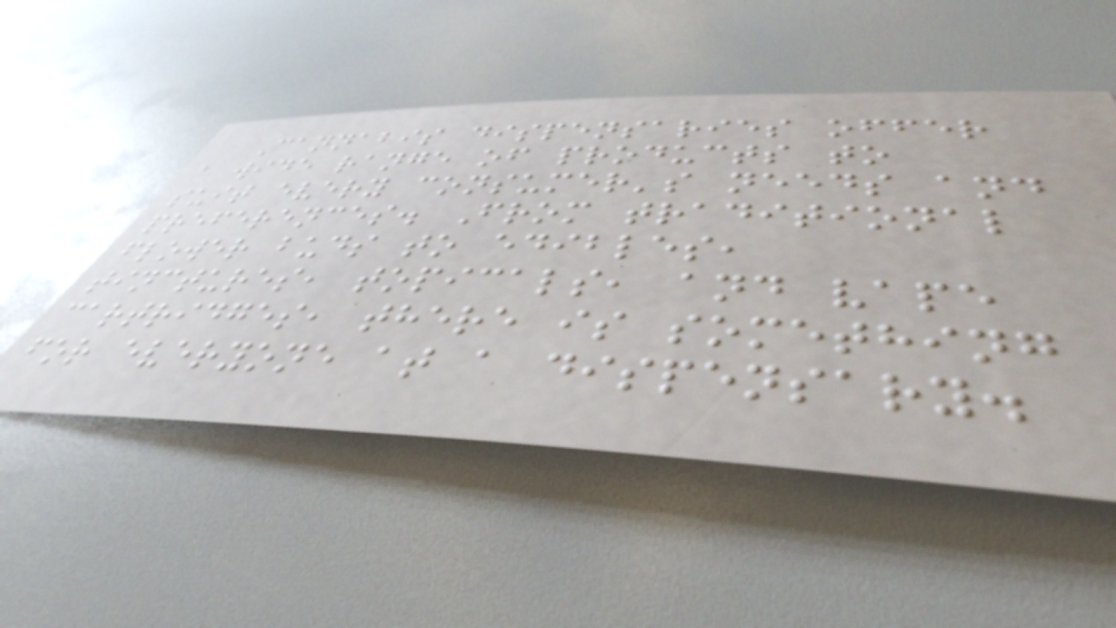Cannabis dispensaries offer
a wide range of products to
suit every consumer's needs and
preferences. From traditional
flower buds to edibles,
tinctures, topicals, and vape
cartridges, there is something
for everyone at a dispensary.
